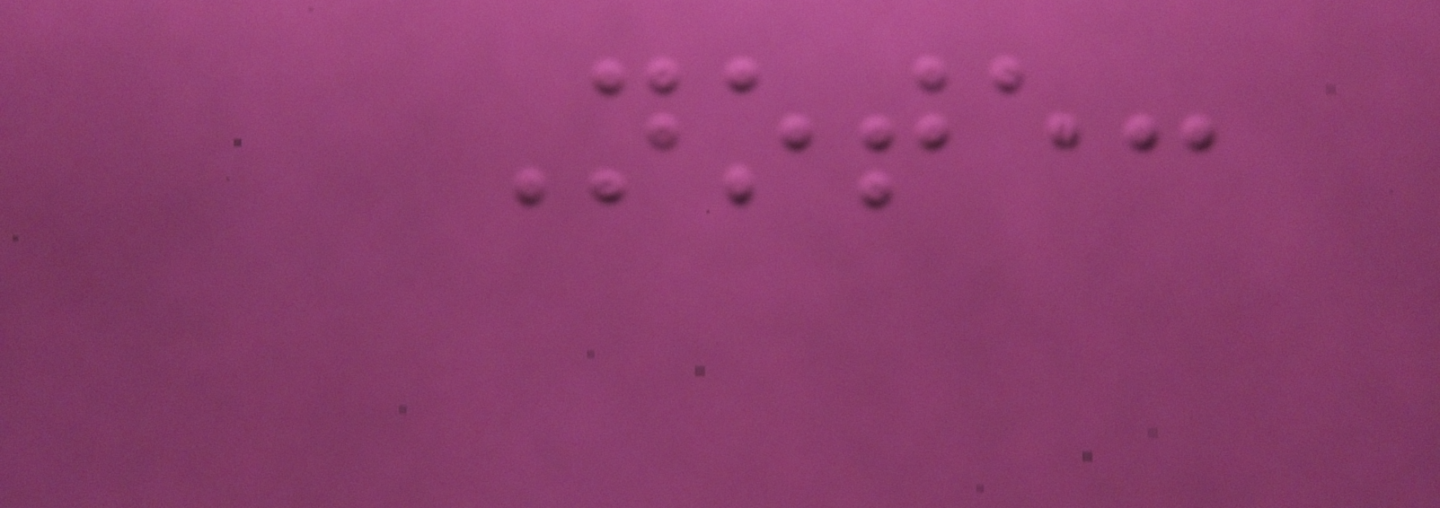Note:
